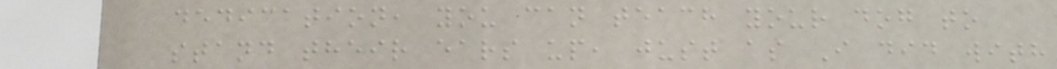dedication, you can teach your dog to
stand their ears up, just as I did with
